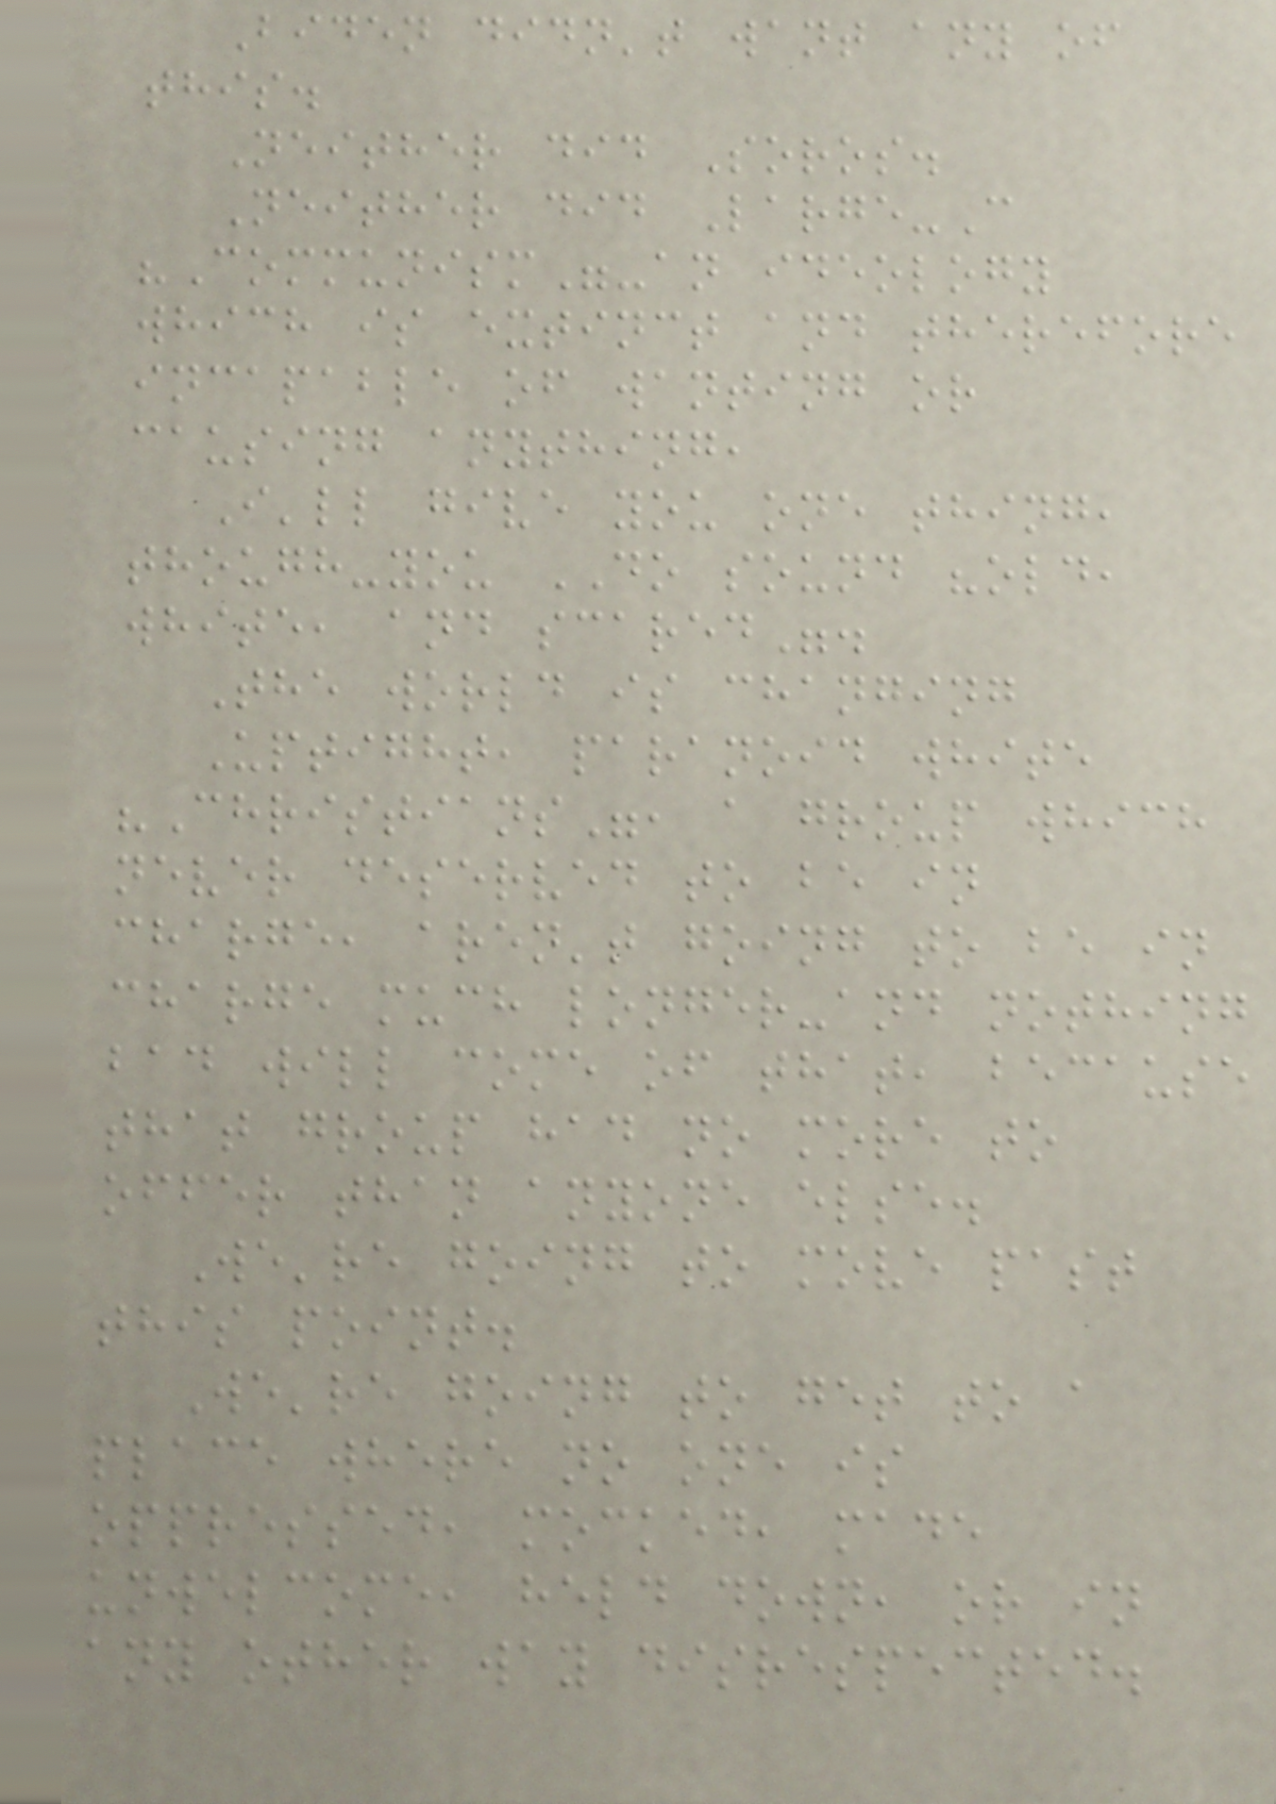Biden didn't want any of
this.
Neither did Soros.
Neither did Large-C
"Communism"-an ideology
which is extinct and therefore
incapable of wanting or
causing anything,
I'll give you one thing,
though-you DO sound "old,
white, and scared".
The world is changing
Uptight, paranoid white
"Christians", a group which
never deserved to be in
charge, aren't going to be in
charge much longer-and nothing
bad will come of that, because
that group had no more to
offer than anyone else.
We're going to move past
this point.
We're going to get to a
place where no one is
oppressed, mocked, made
unwelcome, held down, or in
any other way disrespected.
